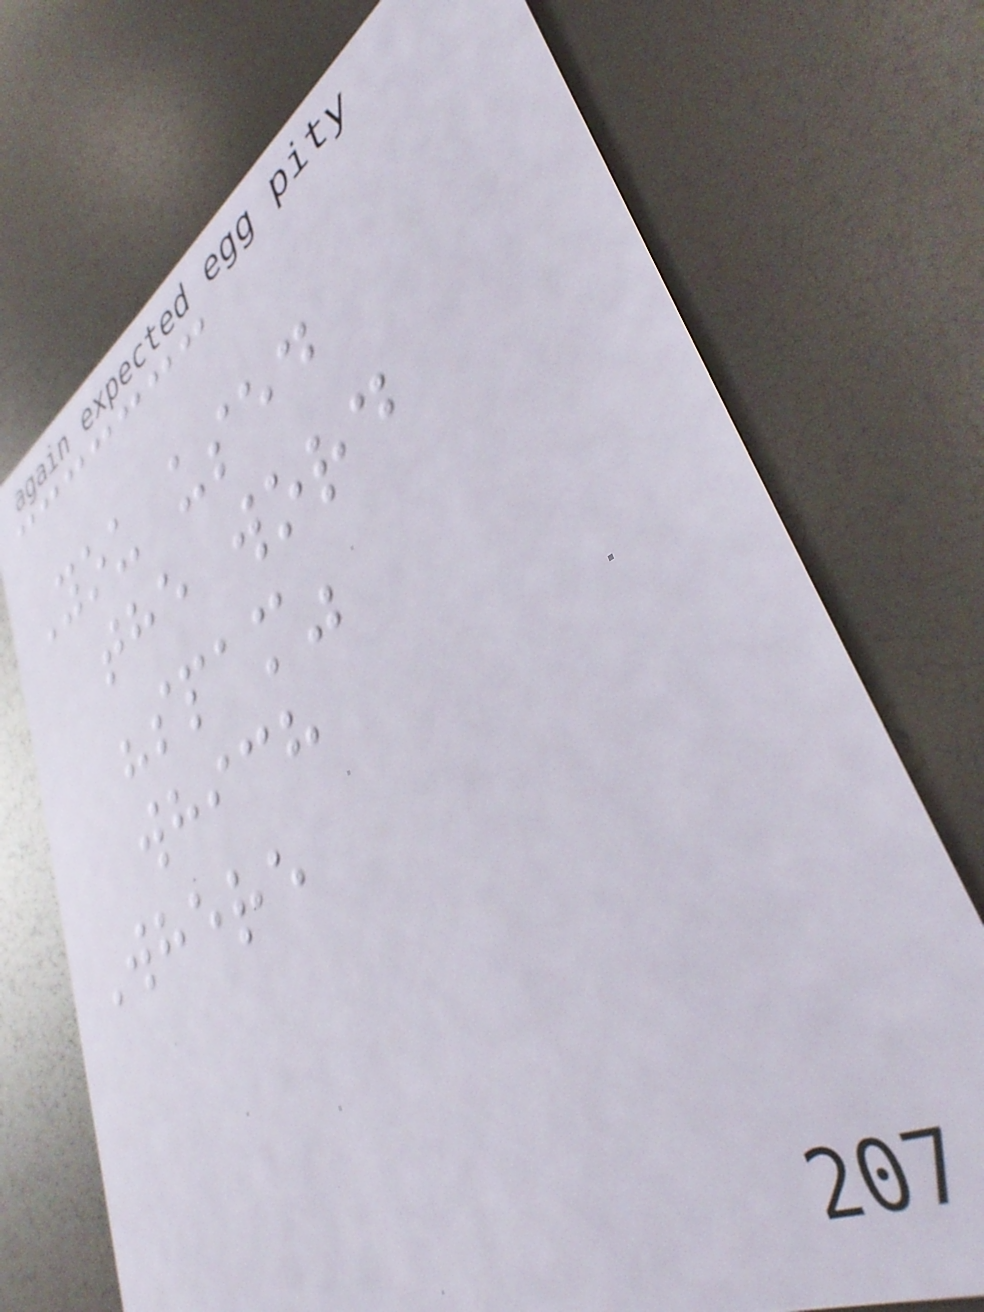You used
the word
"spam"
which
Where
